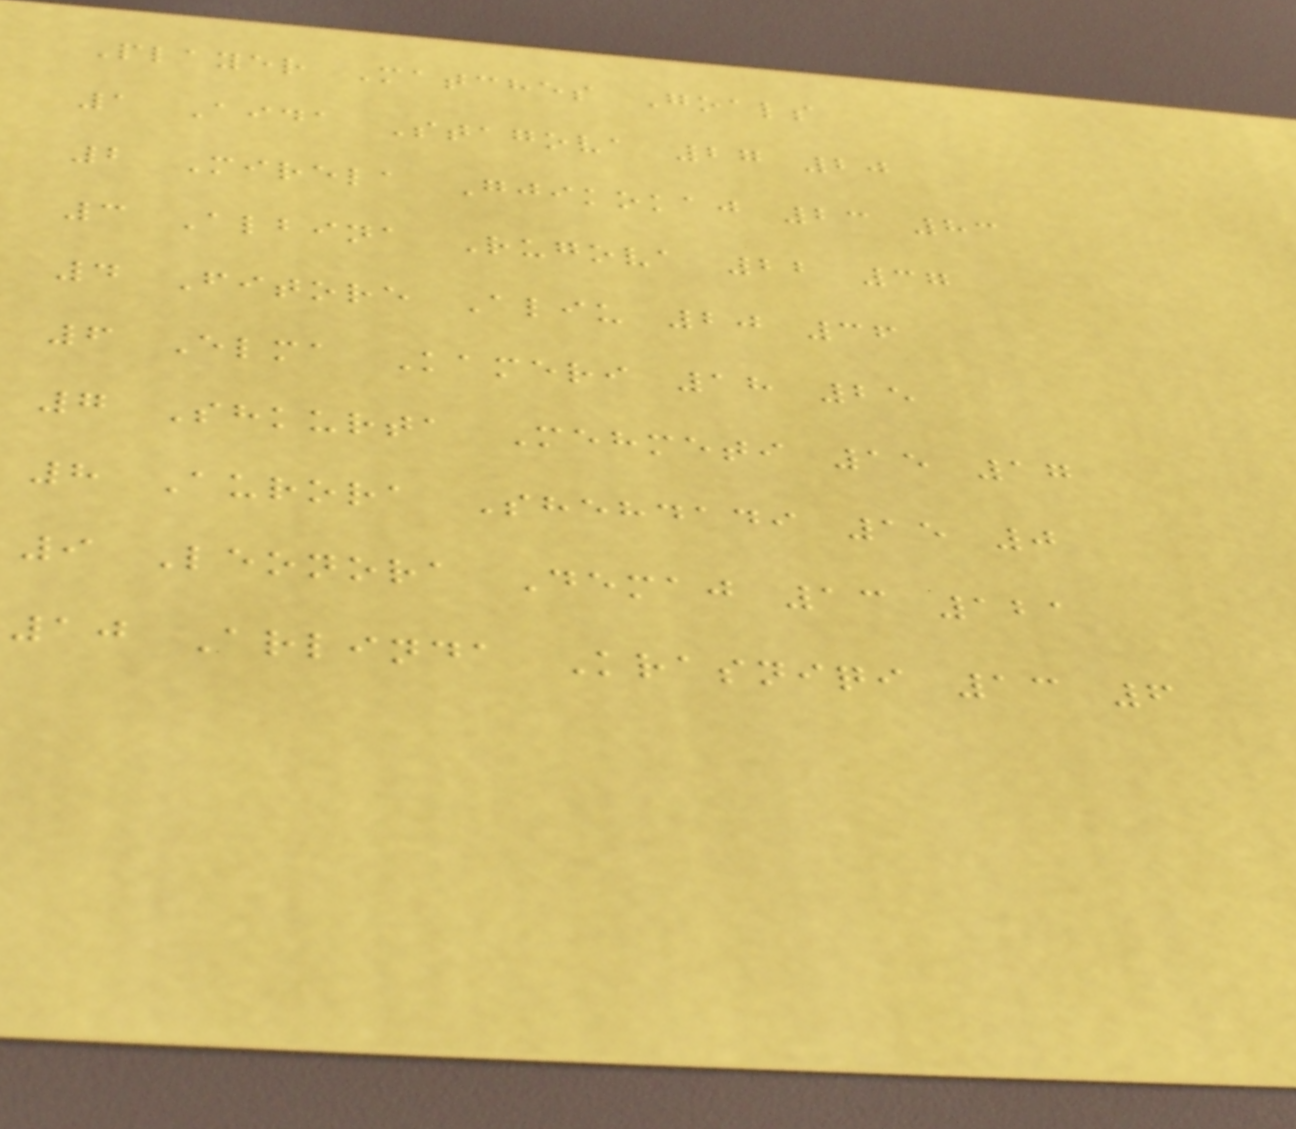Player Matches Goals
1 Aida Stagova 27 20
2 Mirela Gjikokaj 23 83
3 Albina Rugova 22 37
4 Fitore Aliu 20 36
6 Elma Kameri 18 25
7 Shkurta Mehmeti 15 17
8 Aurora Shehdadi 15 0
9 Leonora Demaj 13 121
10 Arlinda Krasniqi 13 6
